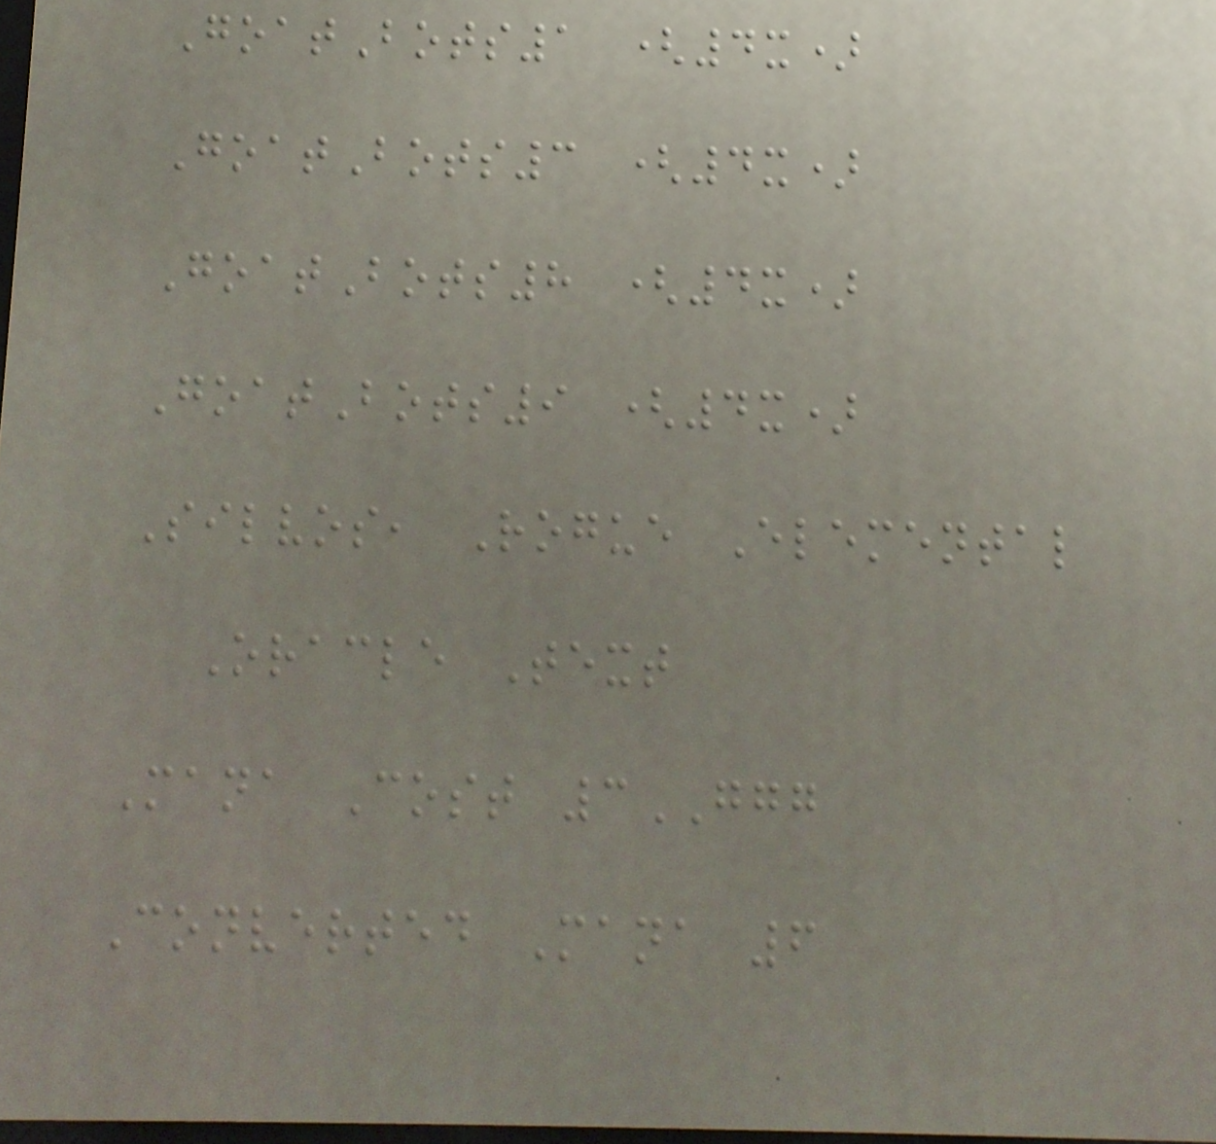GoatBots1 (4x)
GoatBots3 (4x)
GoatBots8 (4x)
GoatBots9 (4x)
Silvos, Rogue Elemental
Oracle Text
Mana Cost 3GGG
Converted Mana 6
